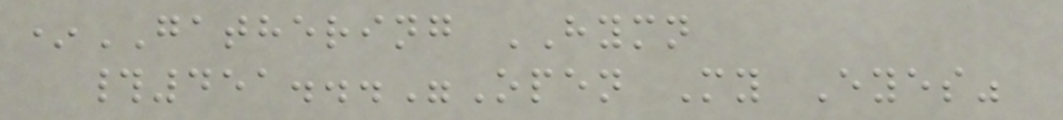*GATHERING HYMN
#451..."Open My Eyes"
